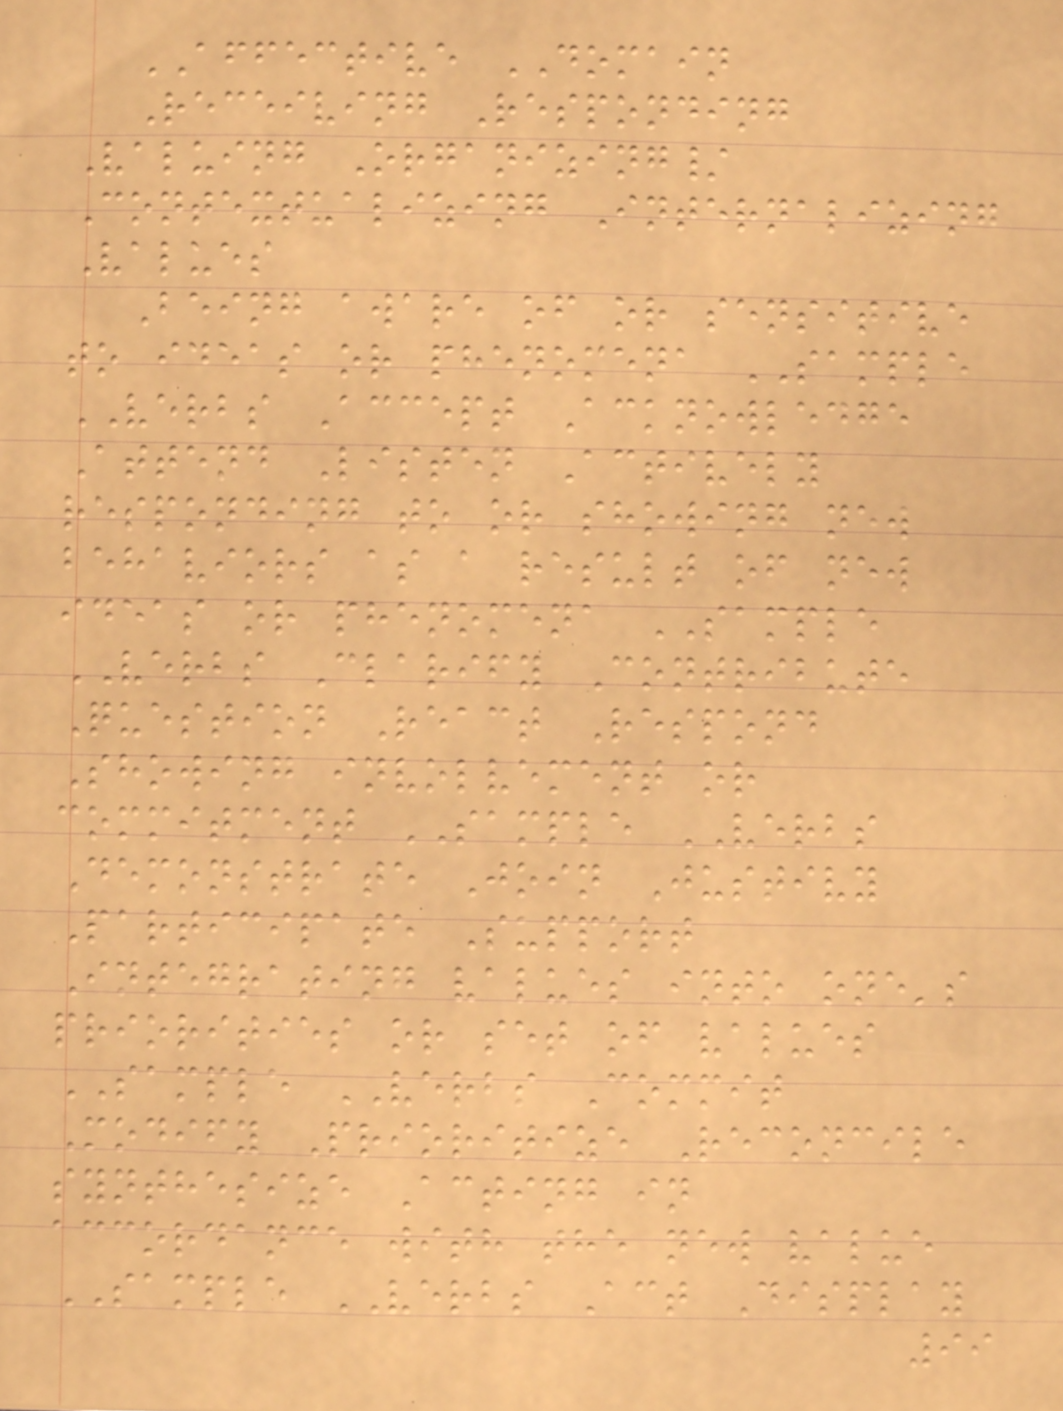AFFECTIVE DOMAIN
Receiving Responding
Valuing Organizing/
Contextualizing Internalizing
Values
Being aware of or sensitive
to ideas or phenomena SAMPLE
VERBS Accept Acknowledge
Attend Listen Actively
responding to or showing new
behaviors as a result of new
ideas or phenomena SAMPLE
VERBS Clarify Contribute
Question React Respond
Showing involvement or
commitment SAMPLE VERBS
Demonstrate Join Justivy
Participate Support
Integrating values into one's
priorities or set of values
SAMPLE VERBS Commit
Modify Prioritize Reconcile
synthesize Acting in
accordance with the new value
SAMPLE VERBS Act Display
99
